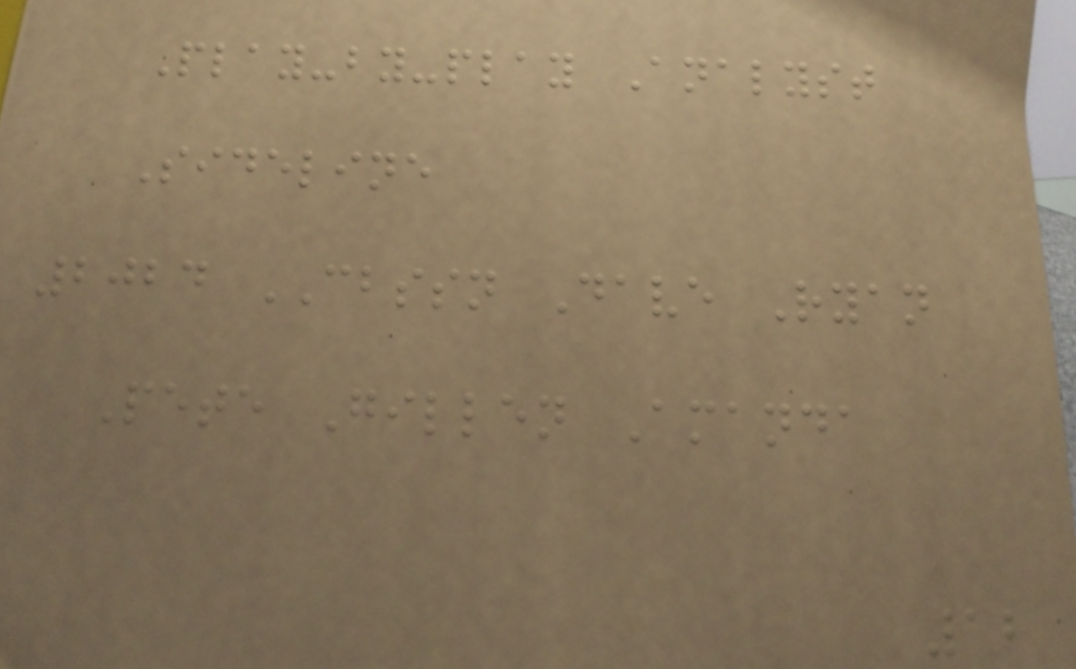Play-by-play Analyst
Sideline
2024 CBSSN Dave Ryan
Pete Gillen Amanda
12
